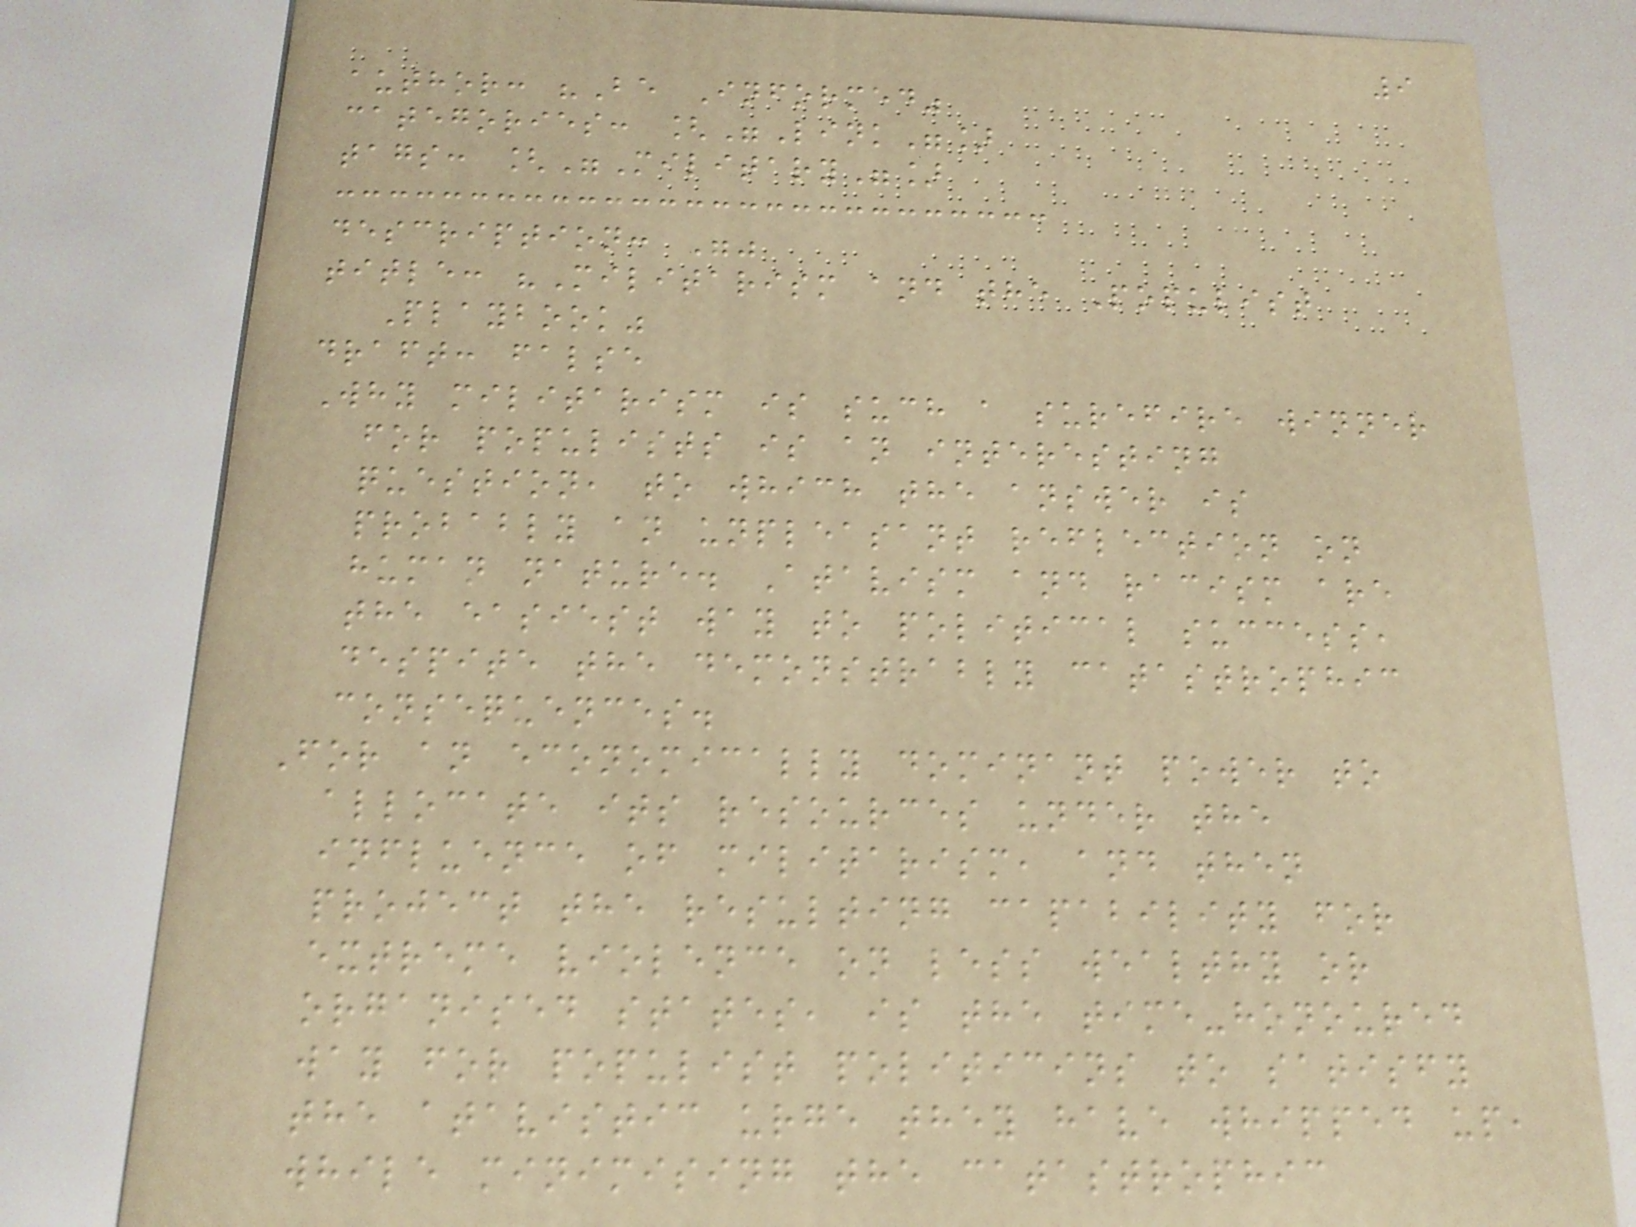9
author: "Be Informed"
categories: ["Link"]
tags: ["Military"]
description: ""
title: "Militarism and the Populist
Playbook"
draft: false
Why militarism is such a surefire winner
for populists is an interesting
question, to which the answer is
probably an unpleasant reflection on
human nature. Atavism and racism are
the easiest way to political success,
despite the demonstrably catastrophic
consequences.
For an economically dominant power to
allocate its resources under the
influence of militarism, and then
project the resulting capability for
extreme violence on less wealthy or
organised states, is the time-honoured
way for populist politicins to satisfy
the atavistic urge they have whipped up,
while minimising the catastrophic
